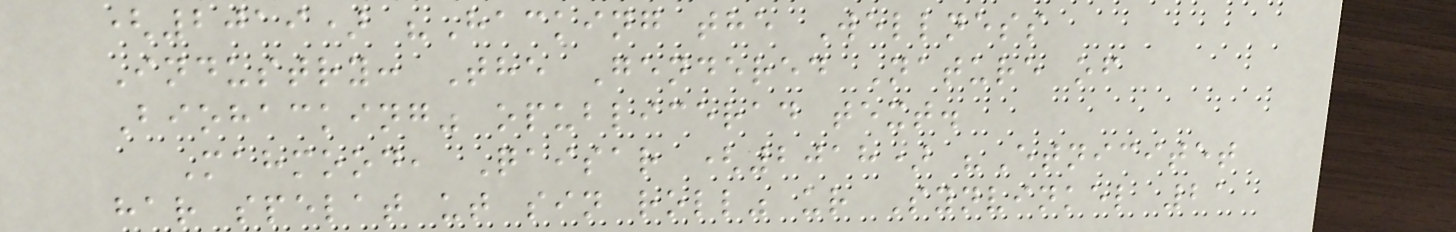(2019) "Hacking the Wellness
Industry: The Gendered Nature of
Biohacking" opublicerad text.
Mahmood, Qaisar (2018) "Etnicitet
har spelat ut sin roll" ur Synvinkel 21
